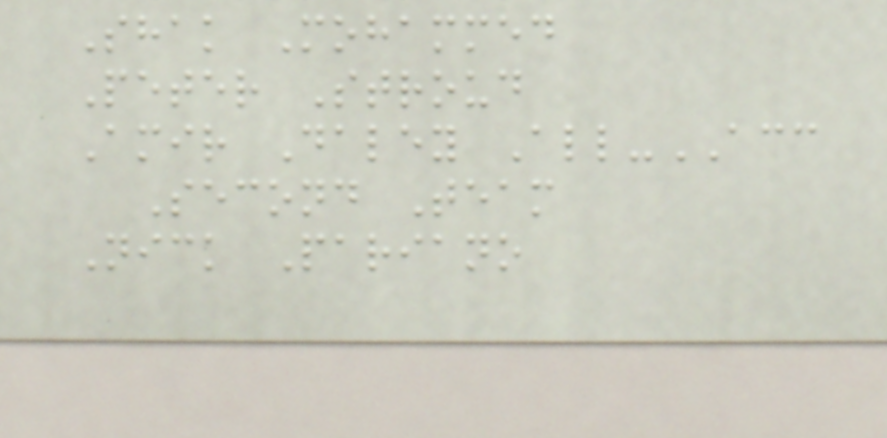Shak Mohammed
Peter Stroud
Amir Daley All-ACC
Second Team
Nick Pariano
